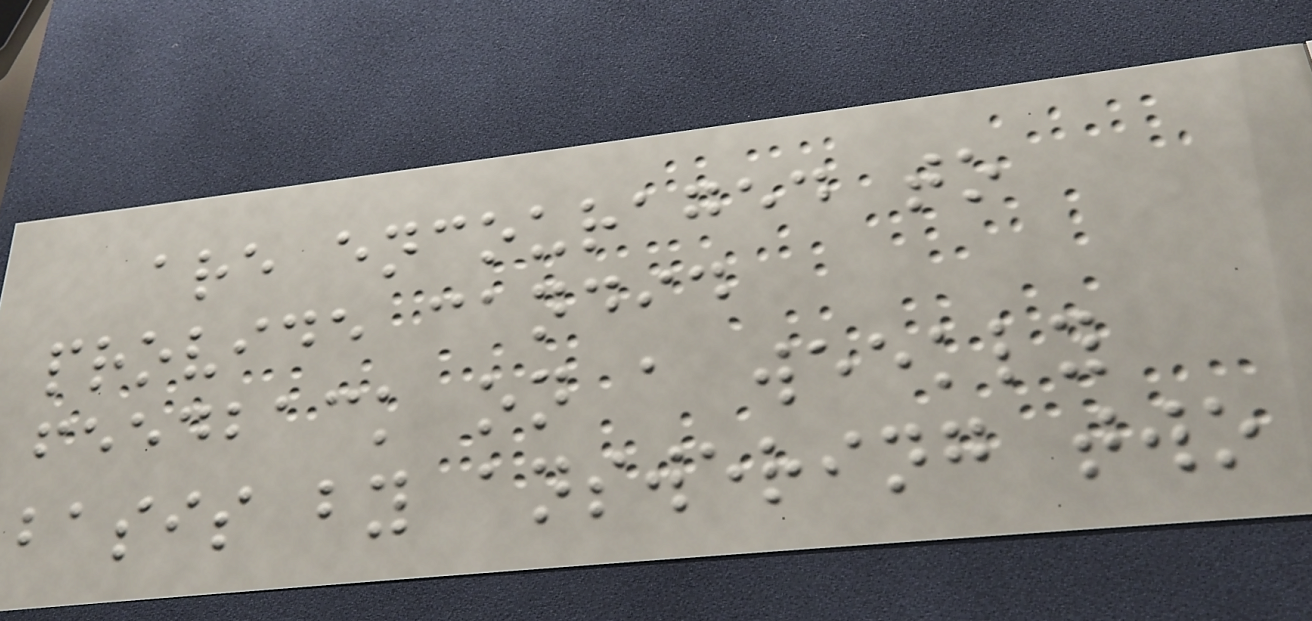are encouraged to
provide candid
feedback on a weekly
basis by answering two
